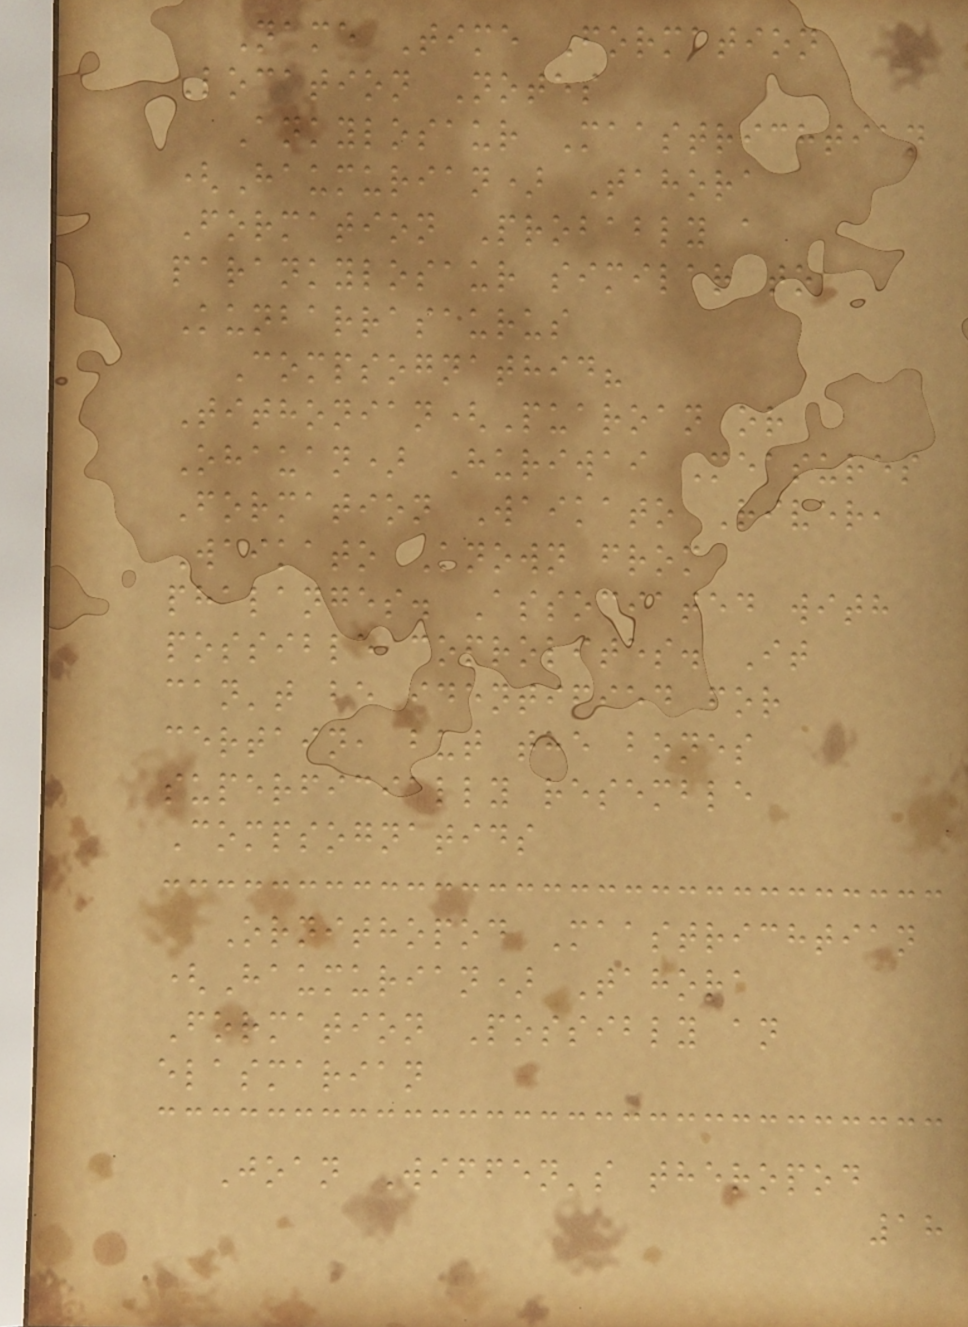Name Time Formation
Location Notes
Ankylosaur Maastrichtian
(Haumurian) Tahora
Formation Probably a
parankylosaur similar to
Kunbarrasaurus
Compsognathid?
Tithonian(Puaroan or
Ohauan) Huriwai Measures
Formation Waikato River,
Waikato Known from
phalanges. Associated with
possible coprolites. It
can't be identified for
certain, but the bones
superficially resemble
Compsognatids
Ornithopod Maastrichtian
(Haumurian) Tahora
Formation Possibly an
elasmarian
Joan Wiffen's theropod
18
